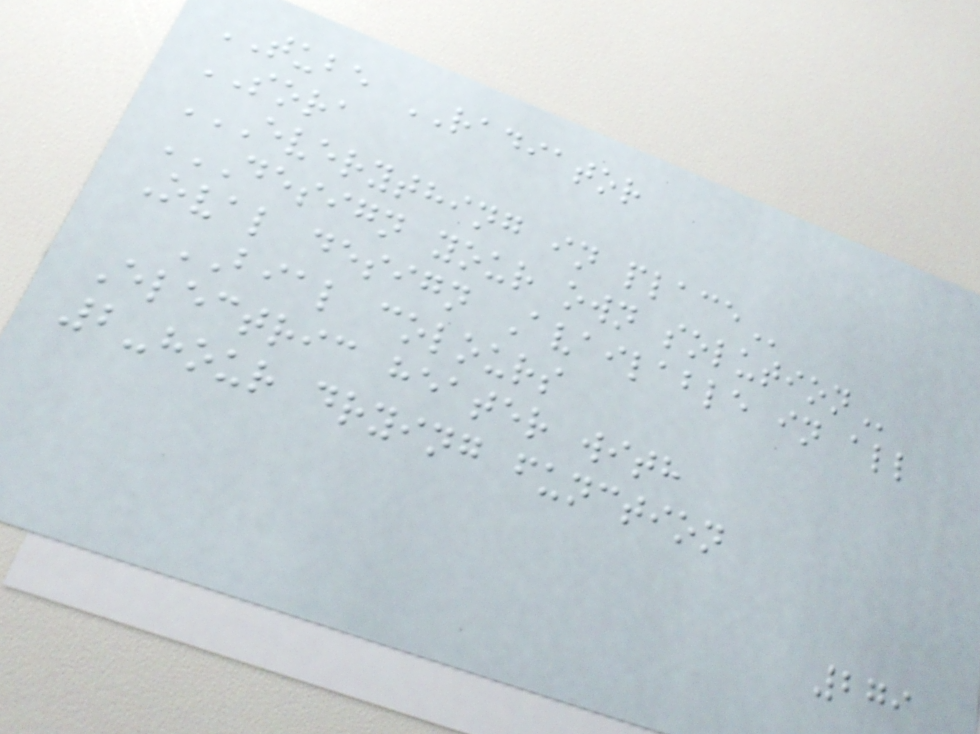TUBE RADIATOR
SORA
EVERYTHING IN PLACE
DESIGN YOUR OWN SOLUTION
Oval design Available in all
BIAL colours
Electric heater with
2-hour drying function
279
